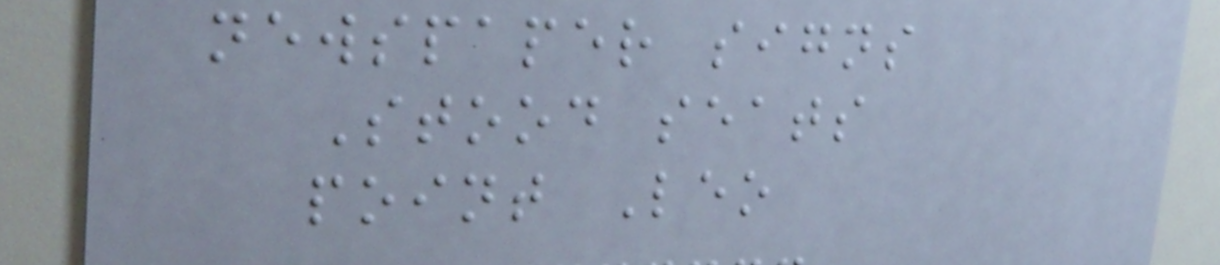newspaper signs
Stood seats
point Leo
